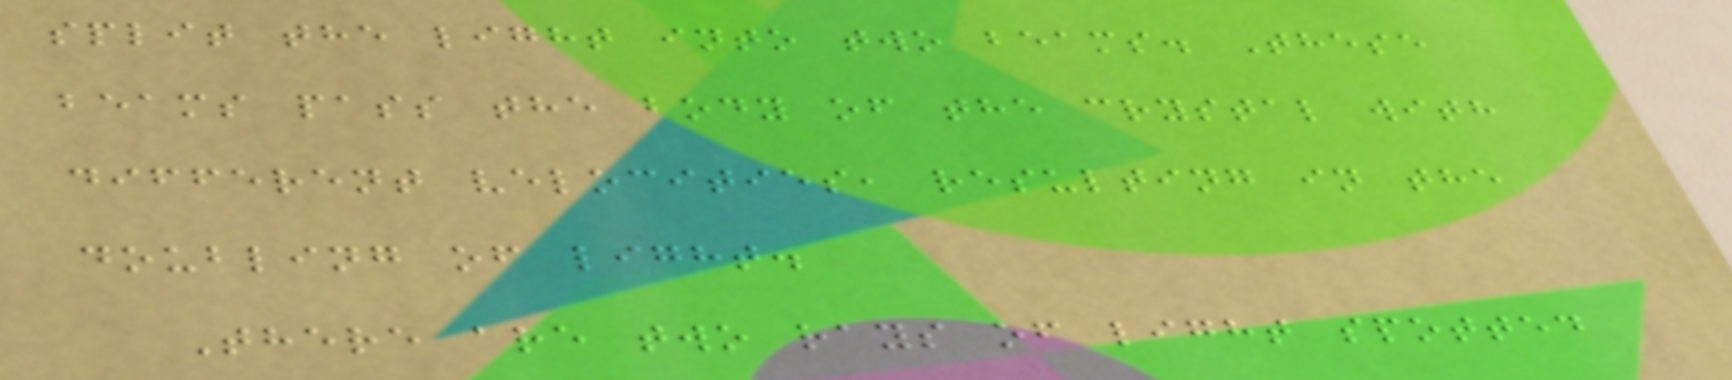split the light into two beams. These
beams pass the body of the crystal with
different velocities, resulting in the
doubling of light.
There are two rays of light spotted
